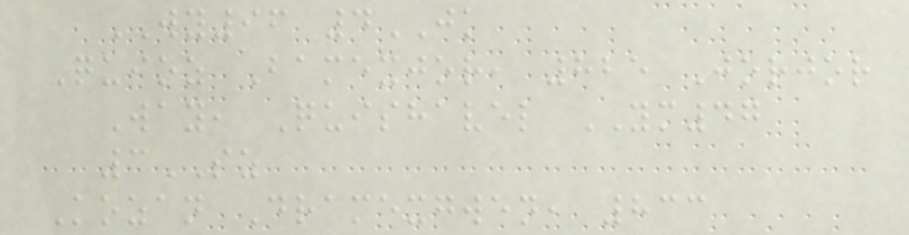WY96 4JK
Quioz Bamexjor, 825 Jorjor
Way, Quishavel YM47
3SZ
Kozan Dramexgwen, 833
